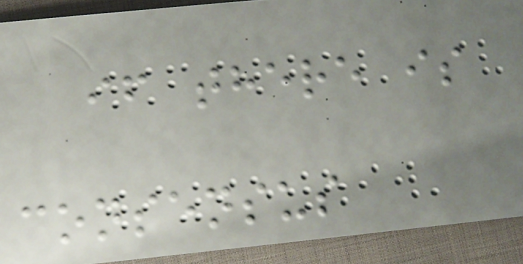if there is
consensus
